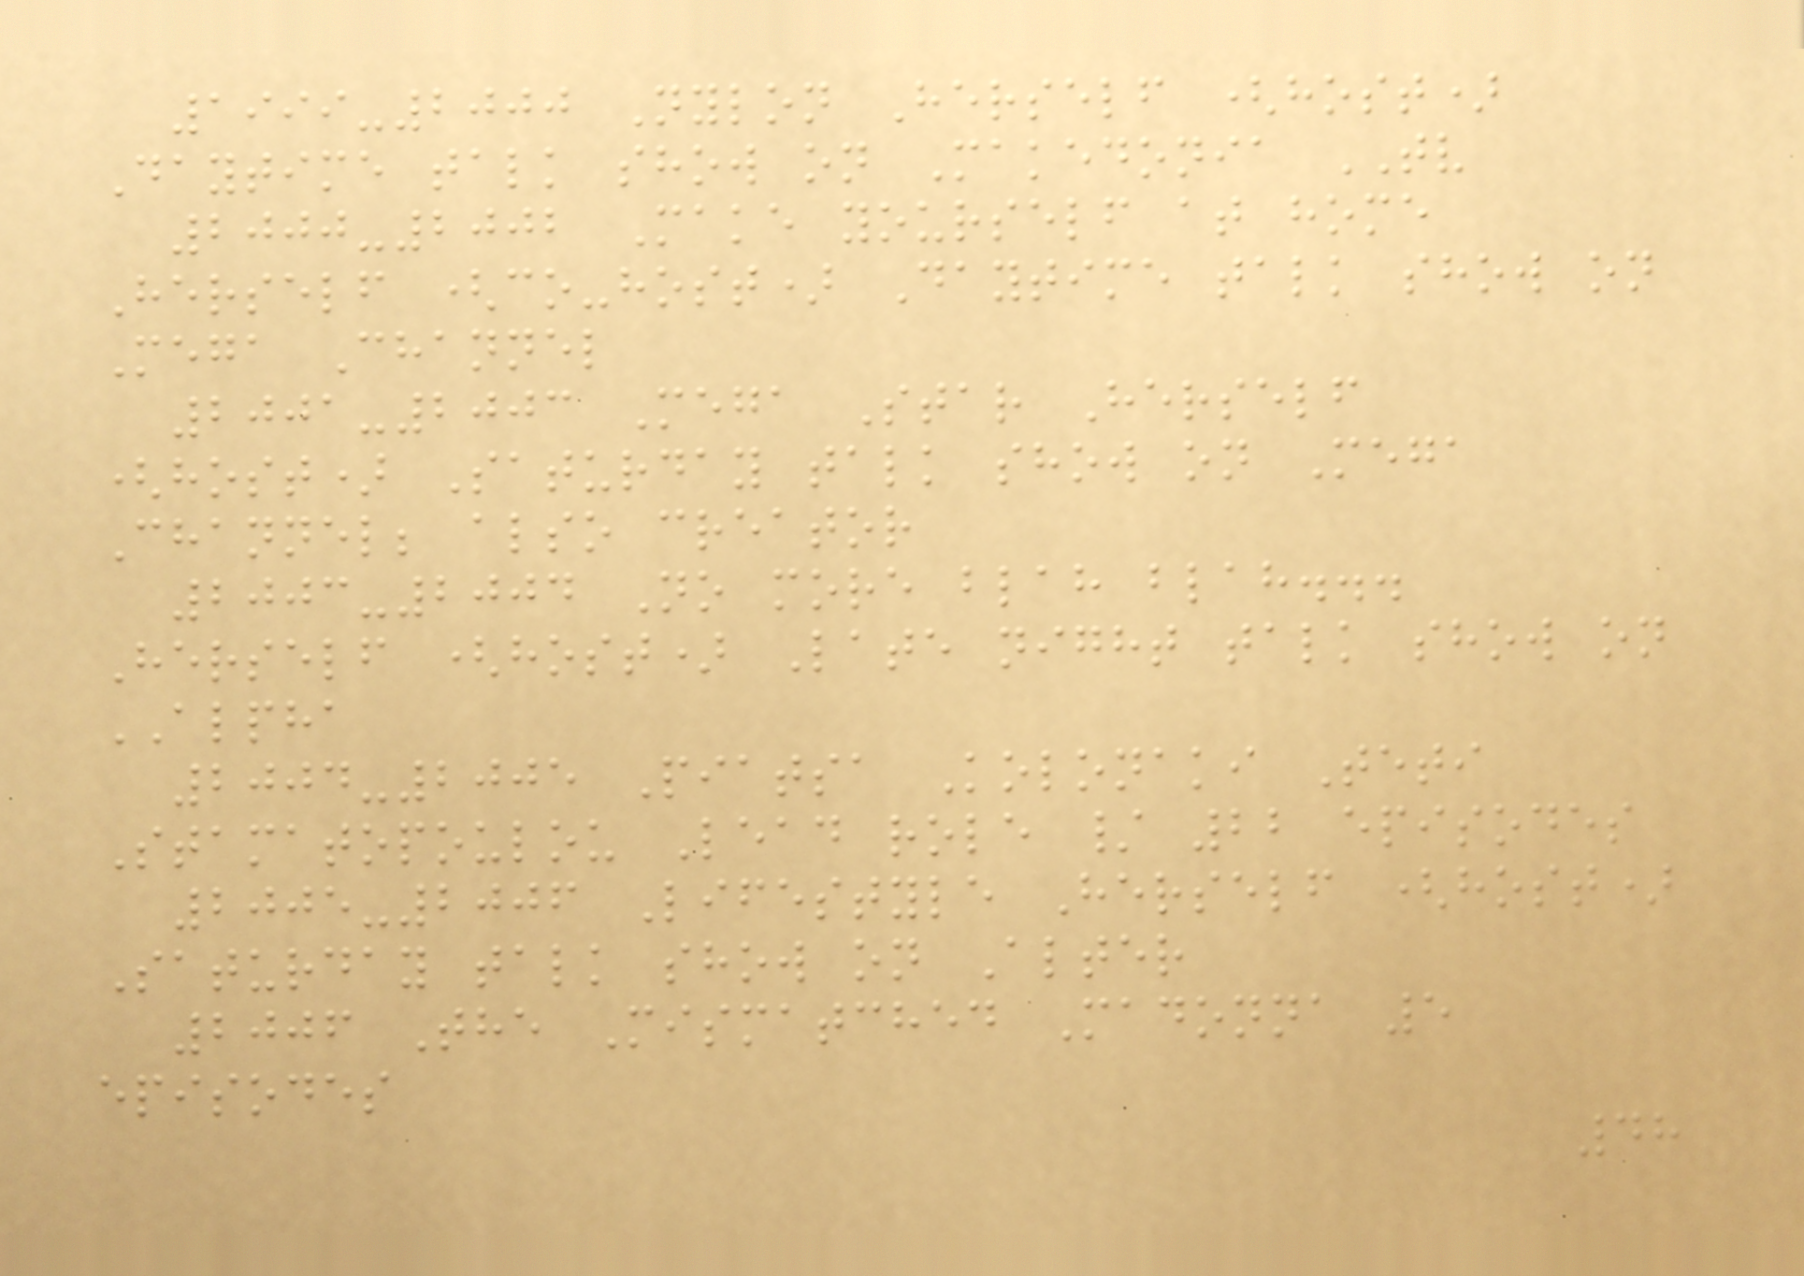1999-2000 Nylon Herself (host)
Daytime talk show on Makedonia TV
2000-2002 Make yourself at home
Herself (co-host) Daytime talk show on
Mega Channel
2001-2003 Mega Star Herself
(host) Saturday talk show on Mega
Channel; also creator
2003-2004 No more blah blah...
Herself (host) Late night talk show on
ALPHA
2004-2005 Piatsa Kolonaki Teti
Stamatopoulou Lead role / 22 episodes
2005-2006 Lifestyle Herself (host)
Saturday talk show on Alter
2006 The Mismatched Madonna 5
episodes
48
